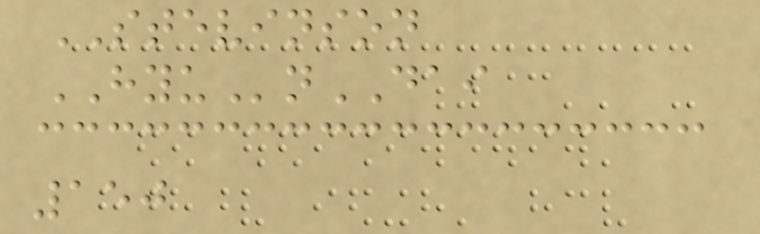STEVINSON
HYUnDAI
150
